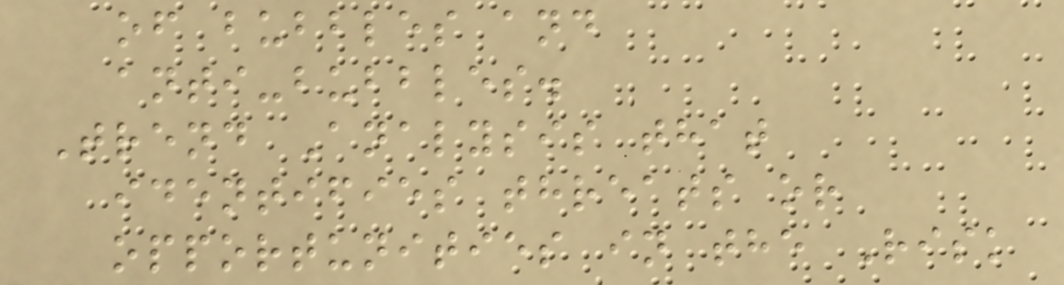of bubbles and
anti-bubbles.
Trend Analysis that
identifies threats or
opportunities in the Risk
